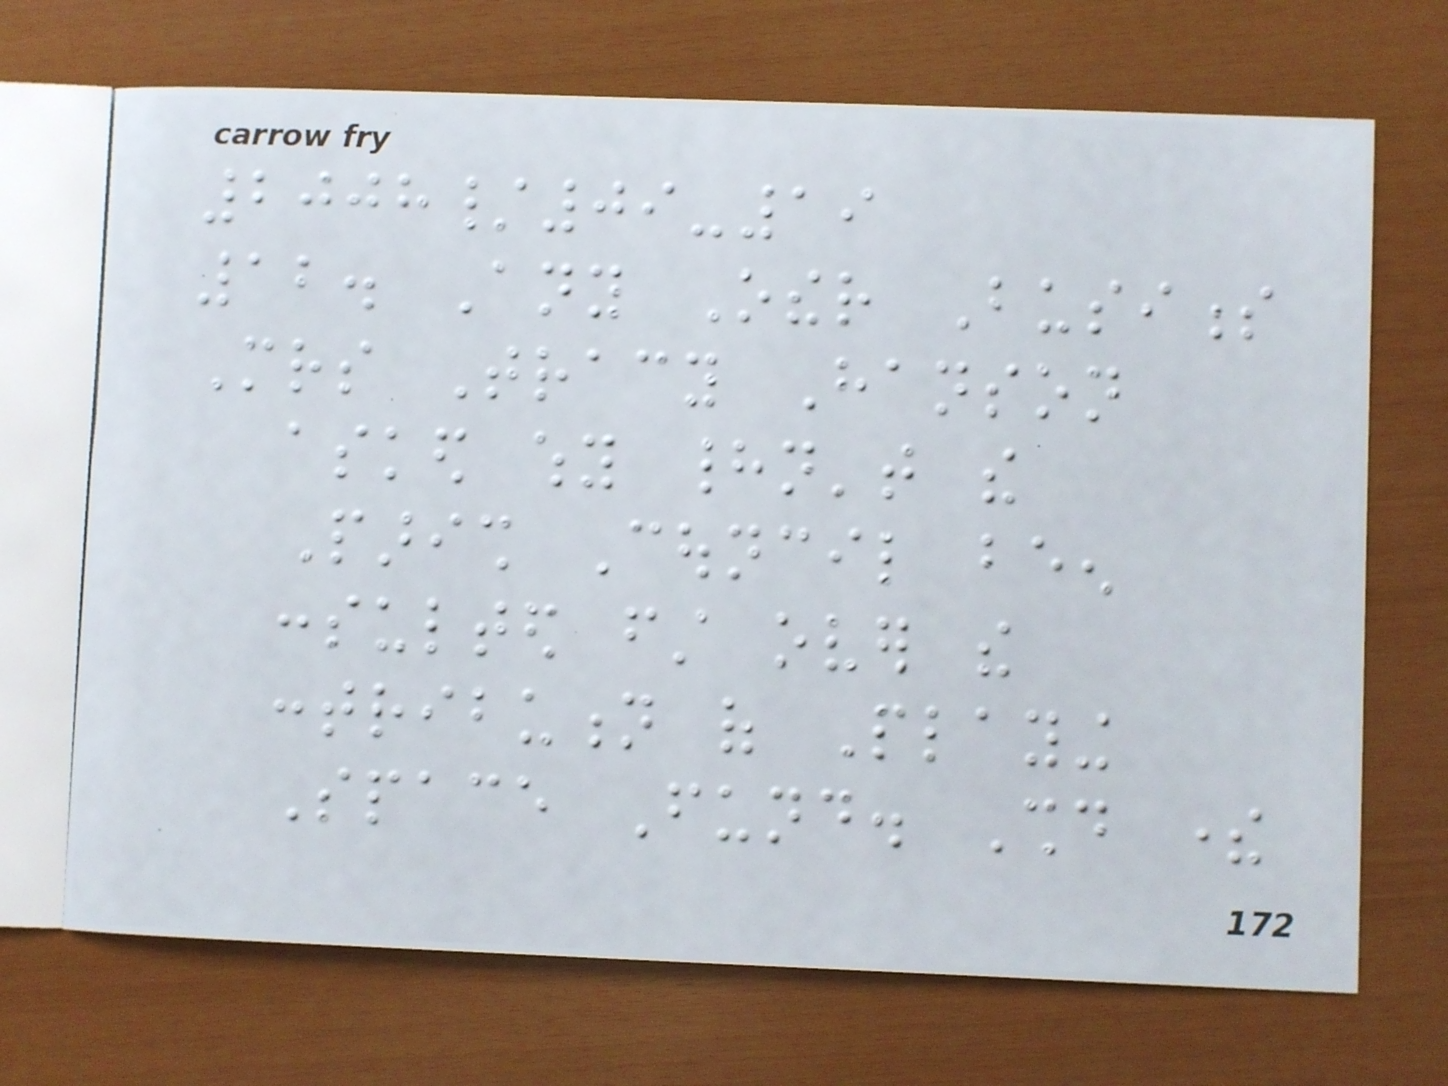2008/09-19
12. Any Other Business
Mrs Tracy Hanson
asked why hadn't the
Parish Council been
consulted first over the
contribution of Playing
Space Fund. Should there
